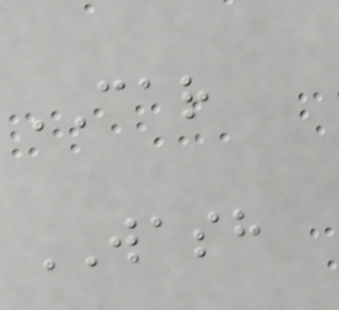CAR
WASH
